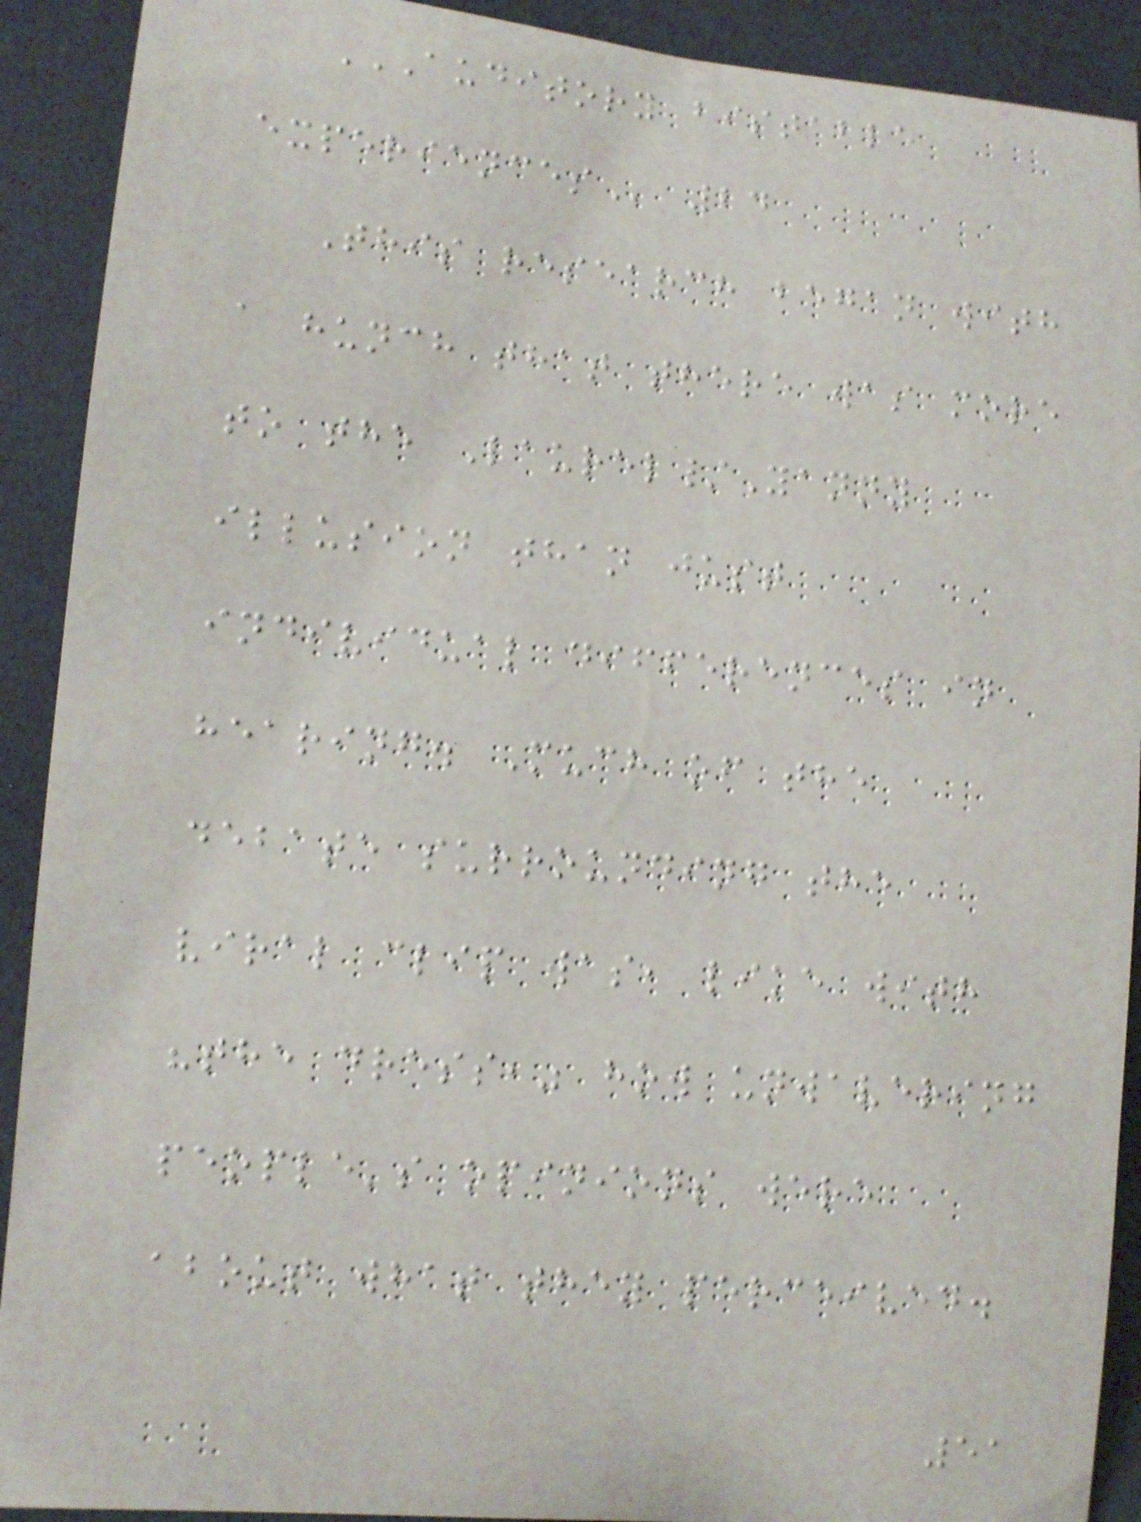AUDITORY BISTABLE
EXPERIENCES 24
This research began with
a hunch that there was more
to the Laurel/Yanny
illusion than just
individual differences in
hearing. Much of the
debate surrounding the
viral clip was, like with
"the dress," how unwavering
people's opinions were
about what they perceived.
51
